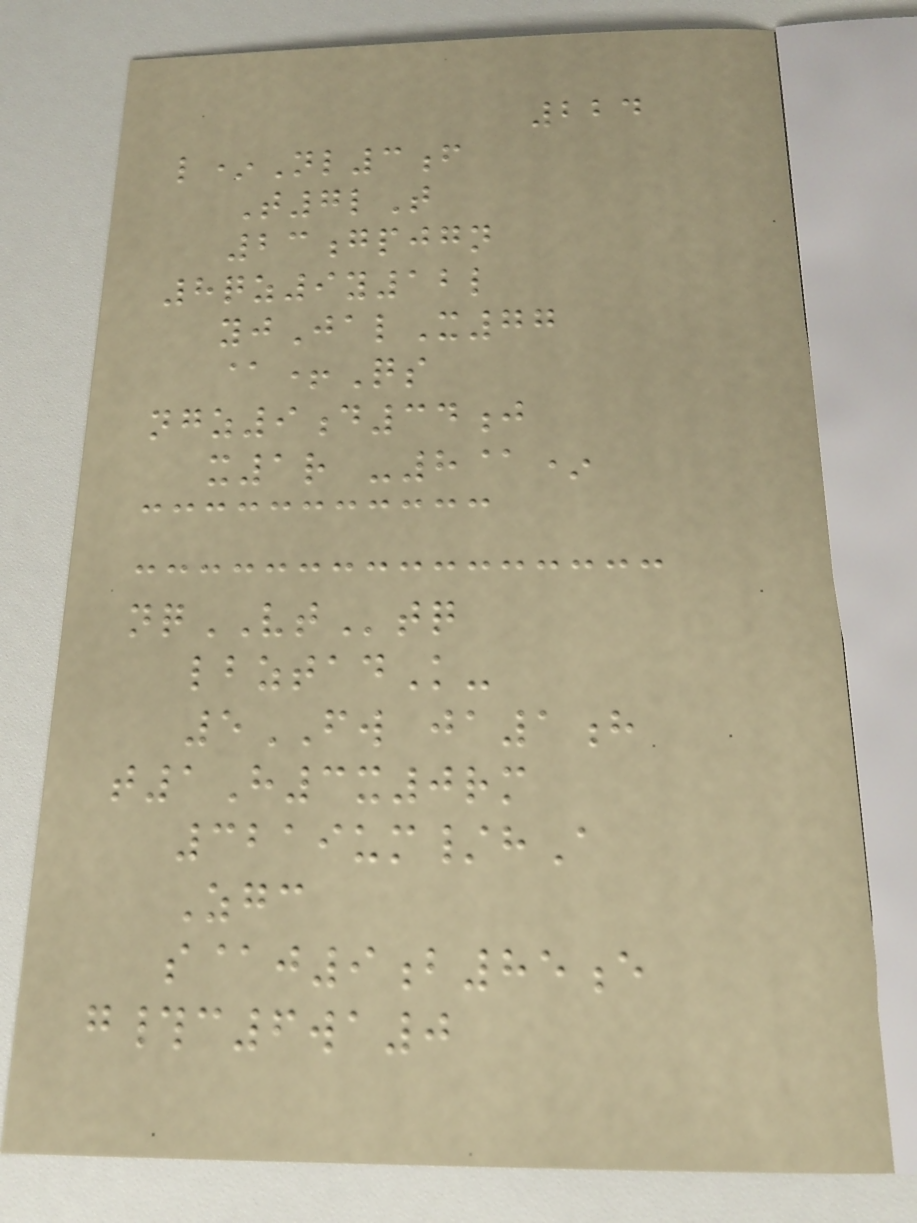224
l*Nl3f
T7lT
23gpjgn
8qz9y12l
yjJalX77
@+Qs
ngz9d34j
x1r -8@*
nqVTtq
lbztadK-
5FW ja1h
t1H3x0rm
3219um/hA
Zgc
s@j9b85e
g#c6wa0
